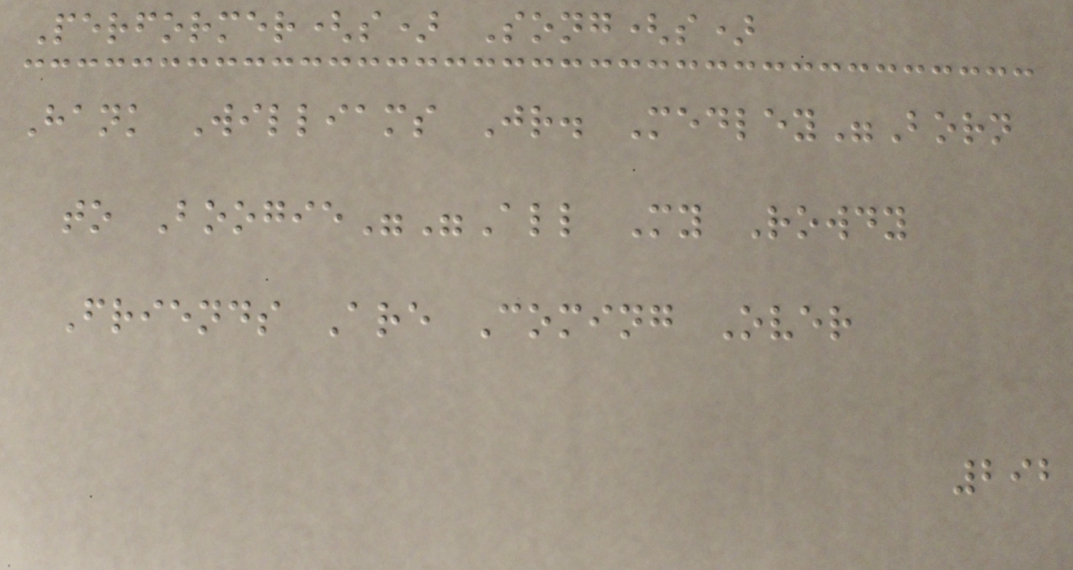Performer(s) Song(s)
Hank Williams Jr. Medley"Born
to Boogie""All My Rowdy
Friends Are Coming Over
292
